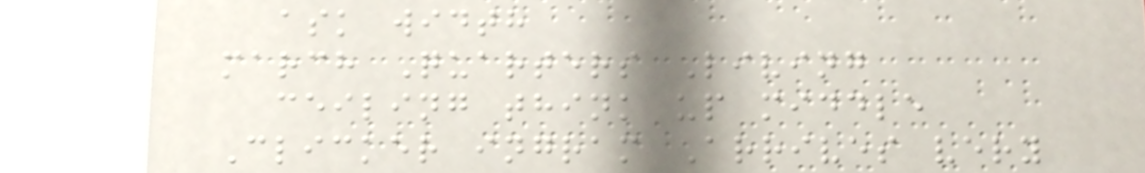ask width
march Quarters Living
ceiling think up middle
Clicker ingram Arrives very
